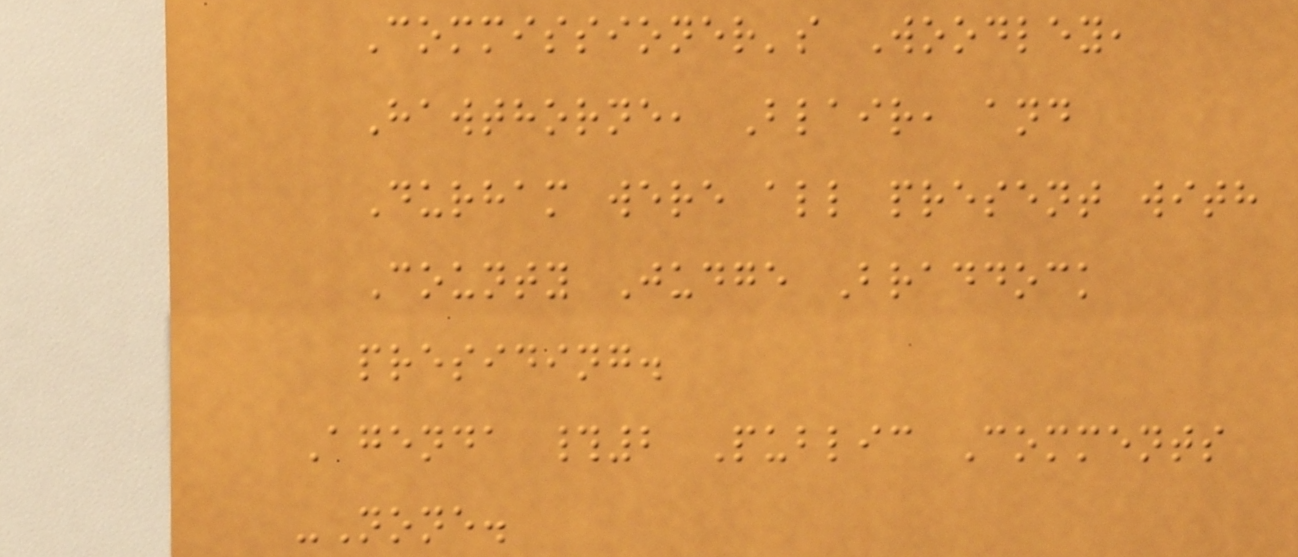Commissioner's Woodley,
Hawthorne, Blair, and
Durham were all present with
County Judge Braddock
presiding.
Agenda #2 Public Comments
-None.
